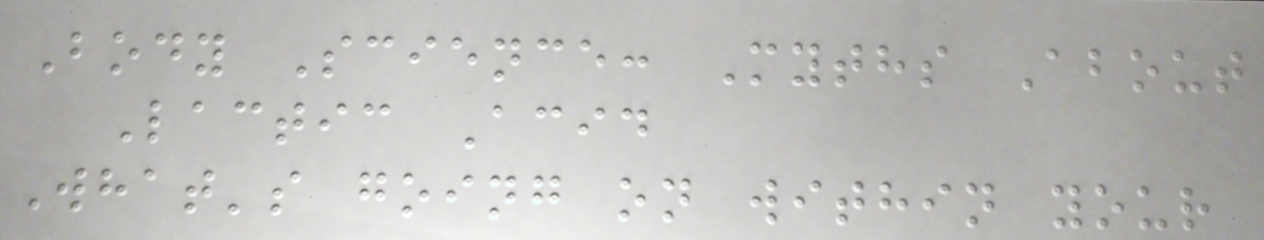Body Science: Myths About
Lactic Acid
What's going on within your
